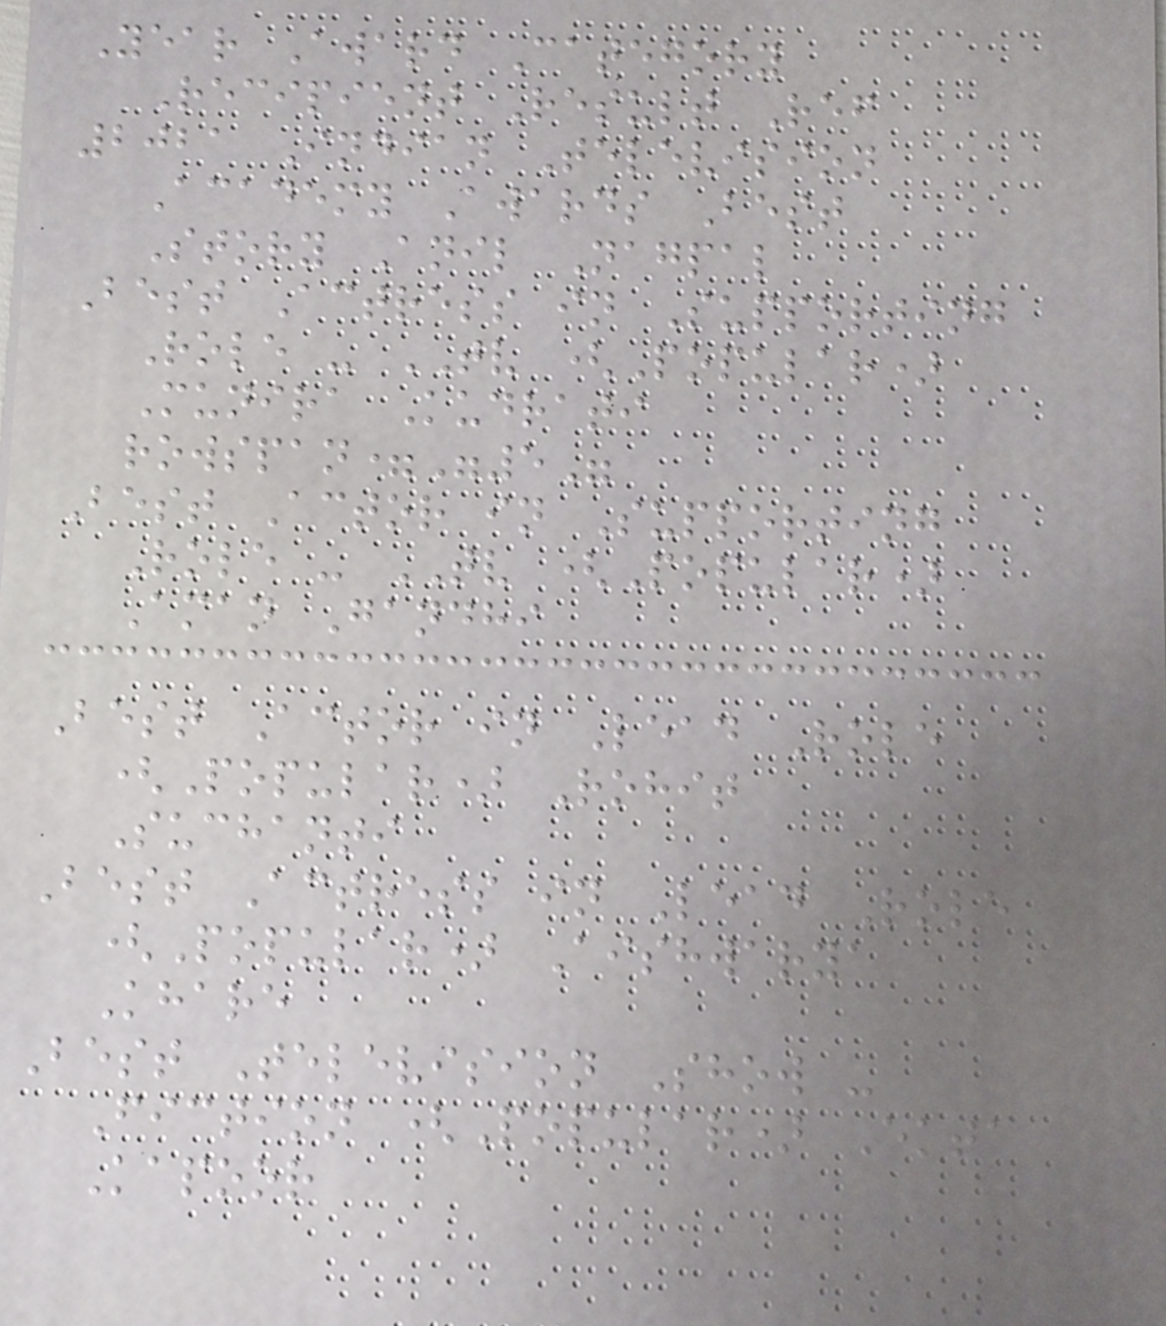Year Award Category
Recipient Result Ref
2021 Indian Television
Academy Awards Best
Story Anil Nagpal
Best Actress in Supporting
Role - TV (Popular)
Munira Kudrati
rowspan="5"
Best Actor in Supporting
Role - TV (Popular)
Aman Gandhi
Best Actor in Lead Role
(Popular) Rohit
Suchanti
Best Actress in Lead Role
(Popular) Aishwarya
Khare
Best Television Show -
Fiction (Popular) Ekta
Kapoor
